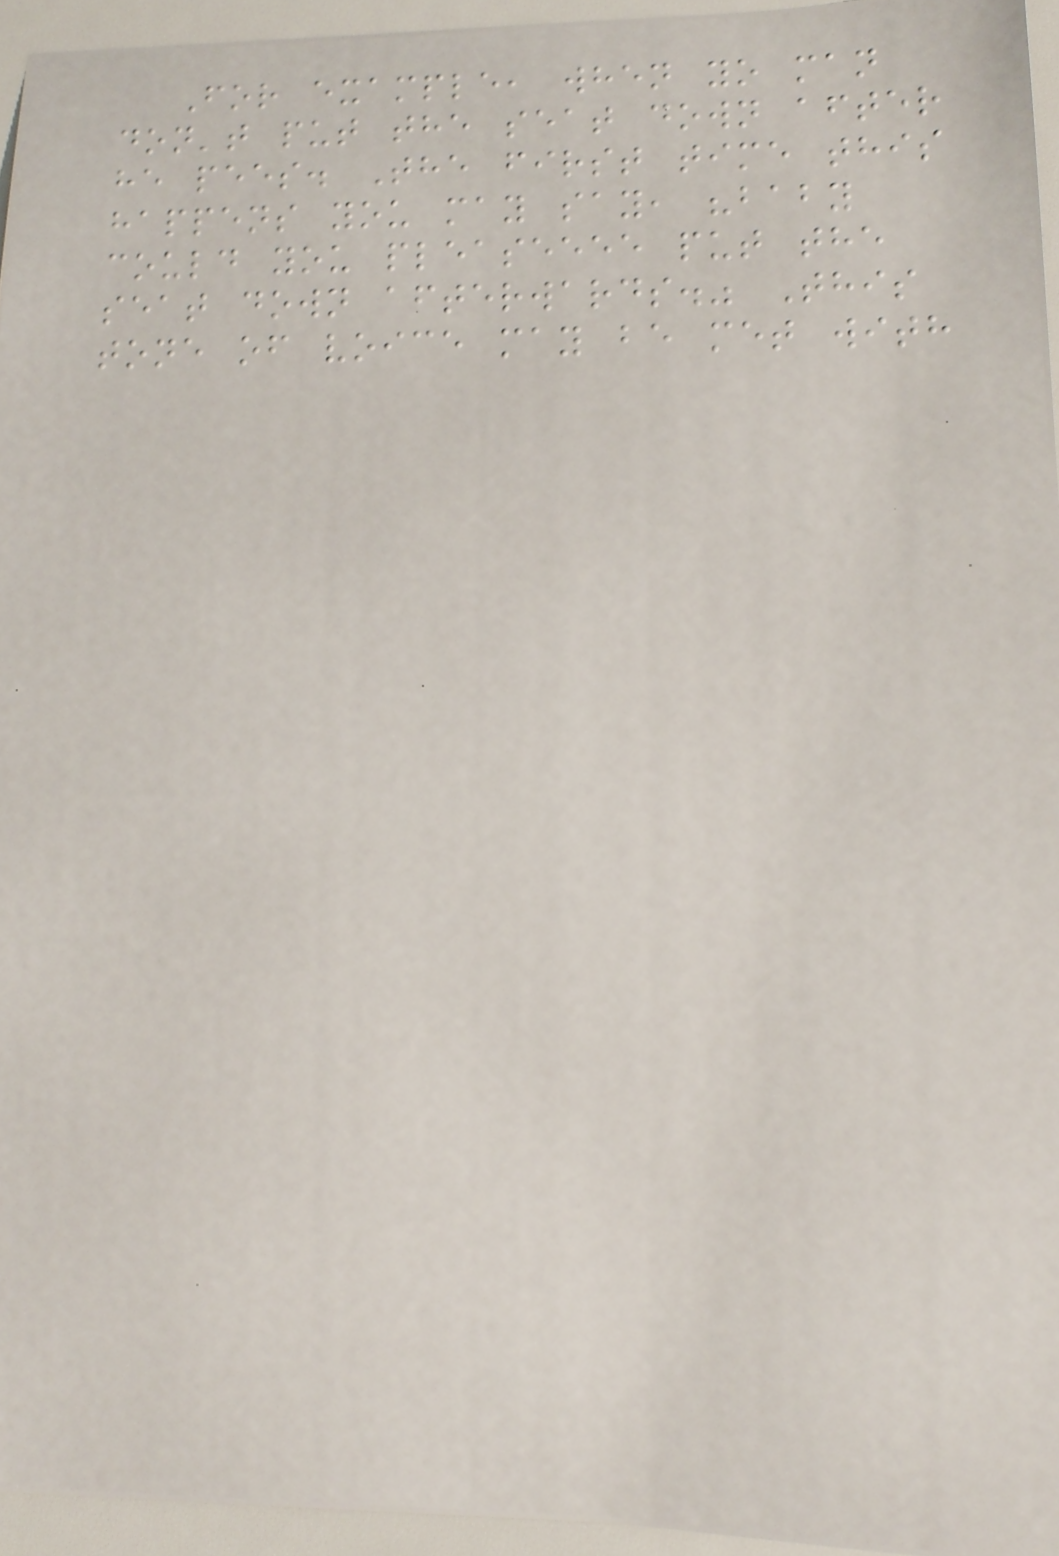For example, when yo man
don't put the seat down after
he pees. The first time this
happens you may say, "baby
could you pleaseeee put the
seat down afterwards." This
tone of voice may be met with
